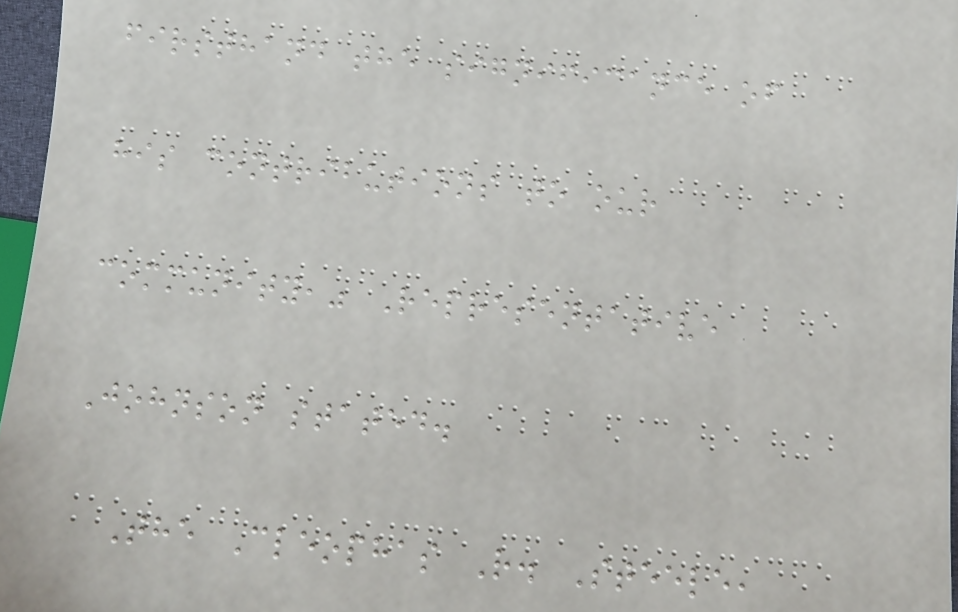firsthand the significance of
his contributions to our
community," Representative
Johnson stated.
The Cleophas R. Steele,
